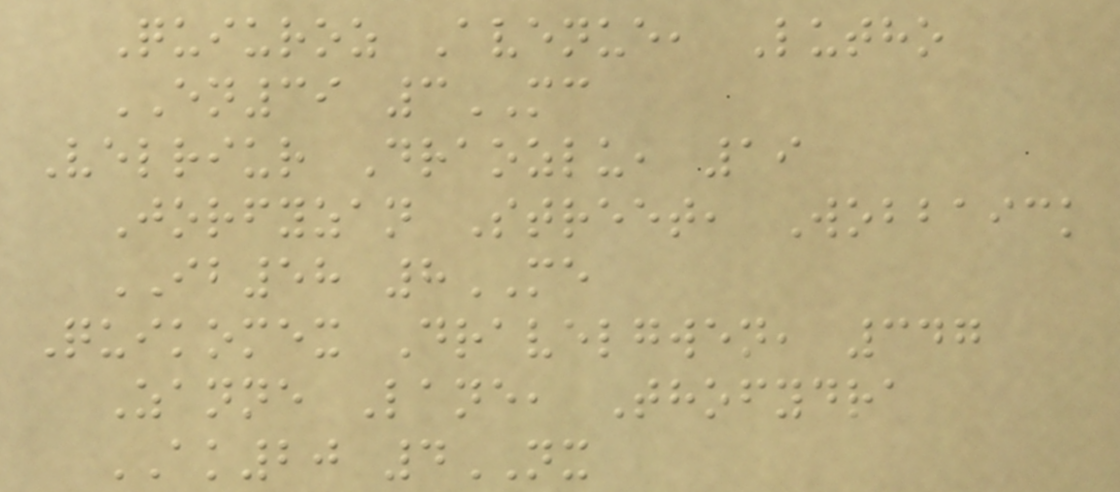Quiuroz Avenue, Lutho
EN39 3MC
Velriur Draozlu, 19
Jorfyzan Street, Wobbaick
IB58 8ME
Quikomex Dravelgwen, 347
Zanne Lane, Thofydra
AK20 4NX
